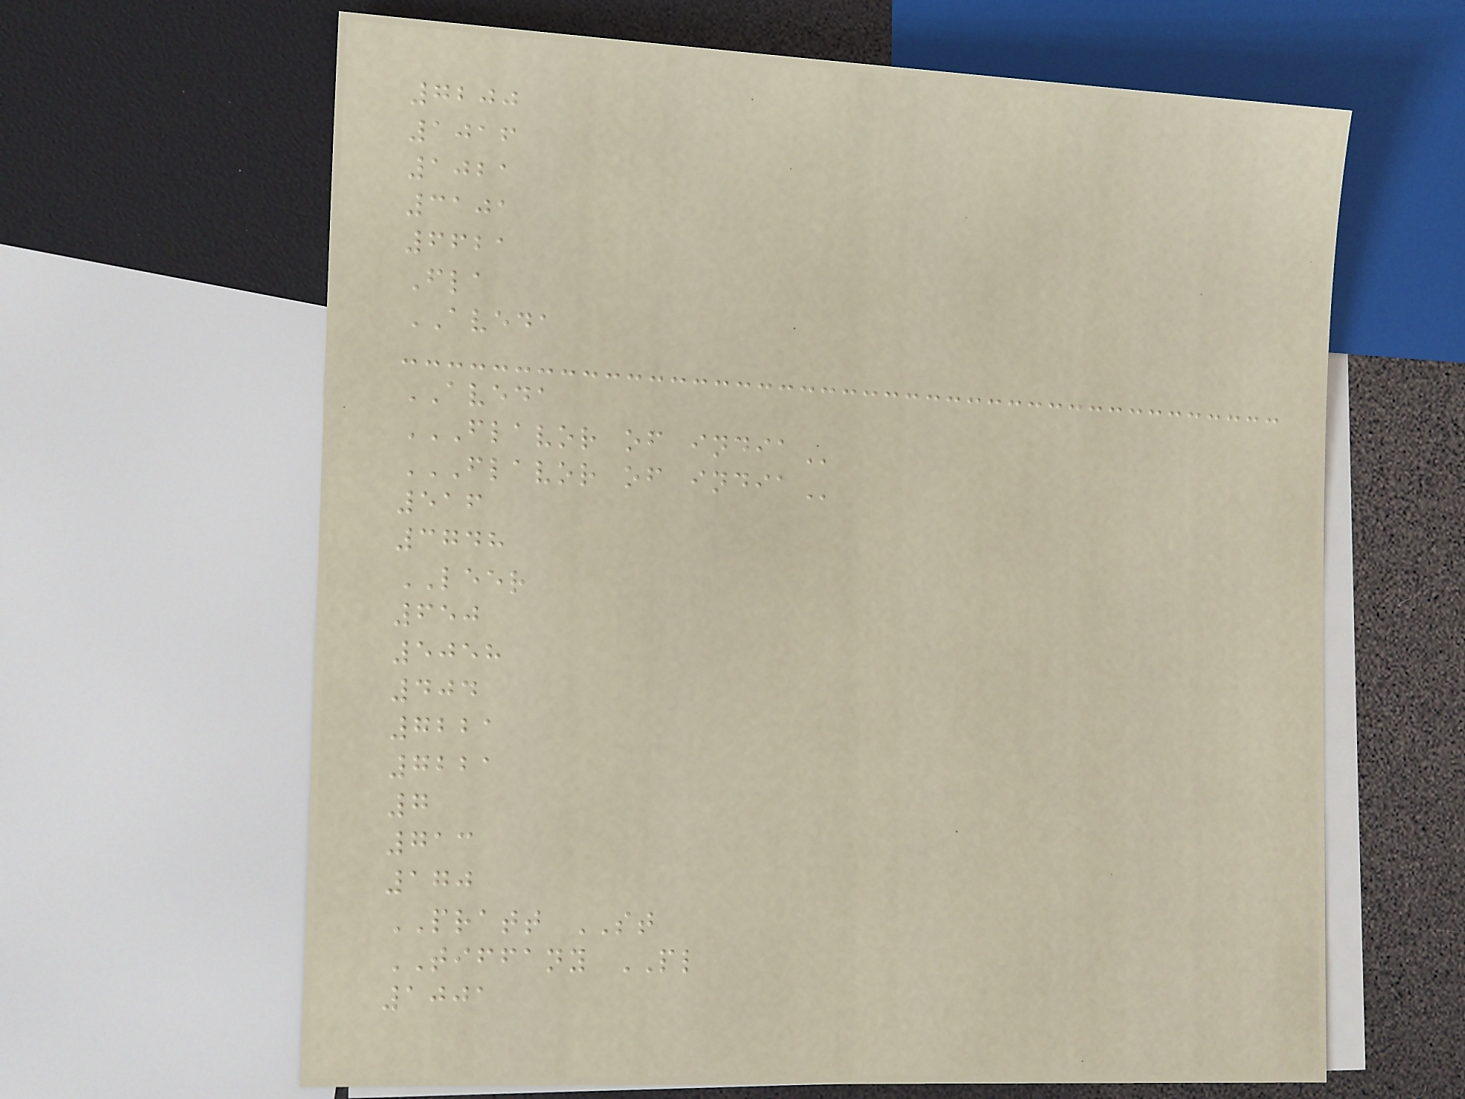7200
1016
1021
3101
6621
Fla
AVEDA
AVEDA
FLAVOR OF INDIA
FLAVOR OF INDIA
516
3748
LEER
650
5058
404
7221
7221
7
713
170
PRATT ST
TIFFANY PL
1001
